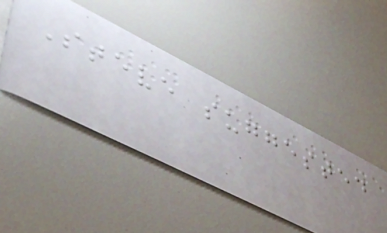Steve suggested
